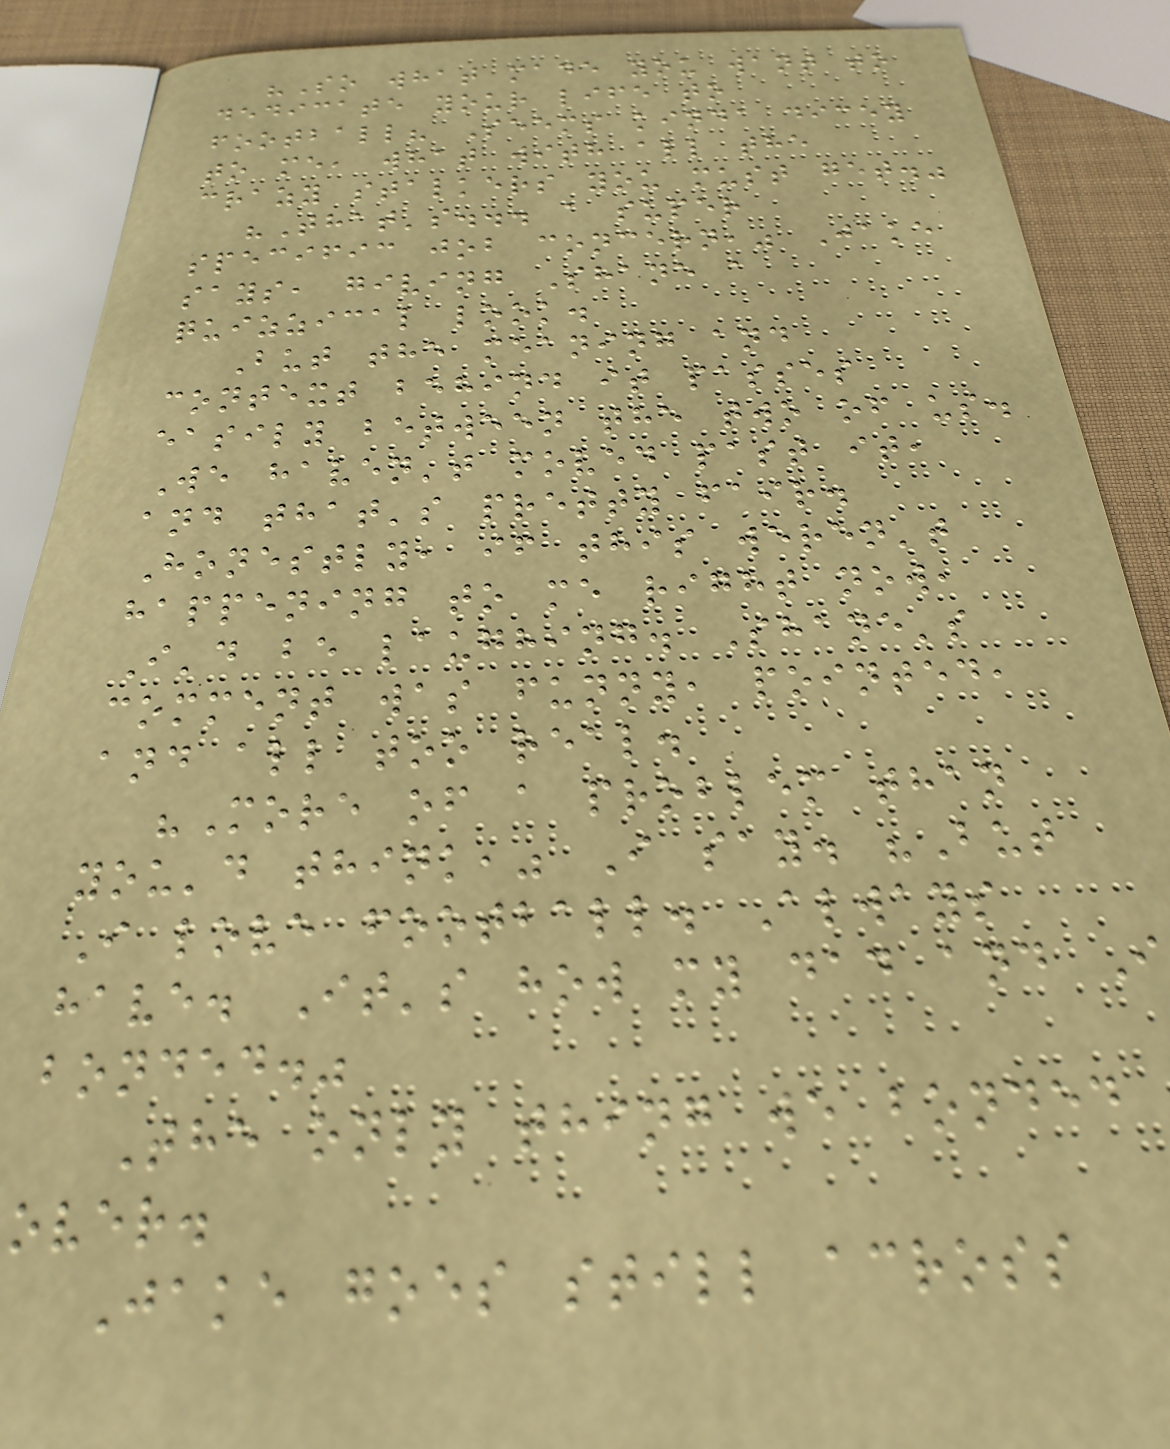"So what made you want to
dedicate your life to
football? Seems kinda dicey
to me, what with all the
crazy stalkers you must get."
"That's... a super
specific job concern," Jake
says, giving Shane a
quizzical look.
But the meaning and
context behind it passes
easily between the two of us.
We haven't moved past it,
and that's pretty fair.
Honestly, if this weren't
happening to me right now,
I'd be laughing. Shane's
comment was funny, pointed,
and all too real.
"More of a problem than
you'd think," I say. "But
I love football. Always
have. It's how my dad and I
bonded."
The only thing we bonded
over.
Jake goes still across
